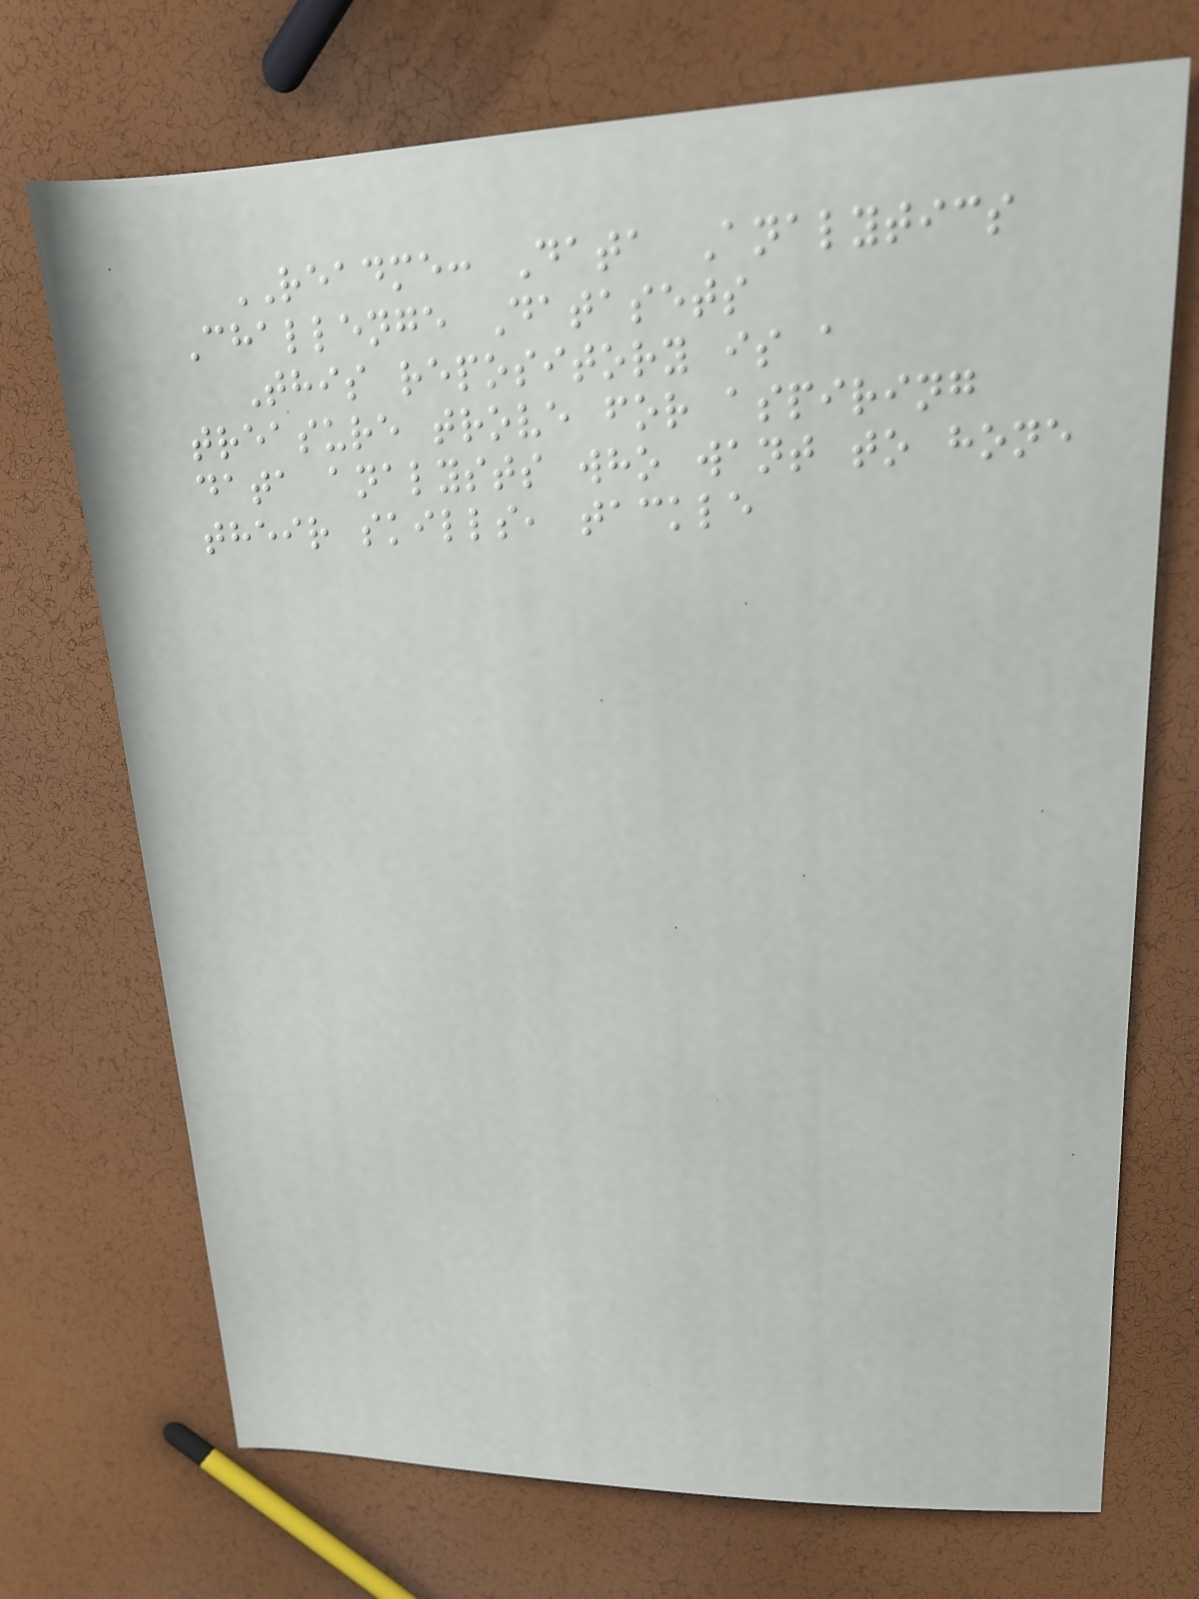README: Data Analytics
Challenge Datasets
This repository is a
treasure trove for aspiring
data analysts who want to hone
their skills, tackle
